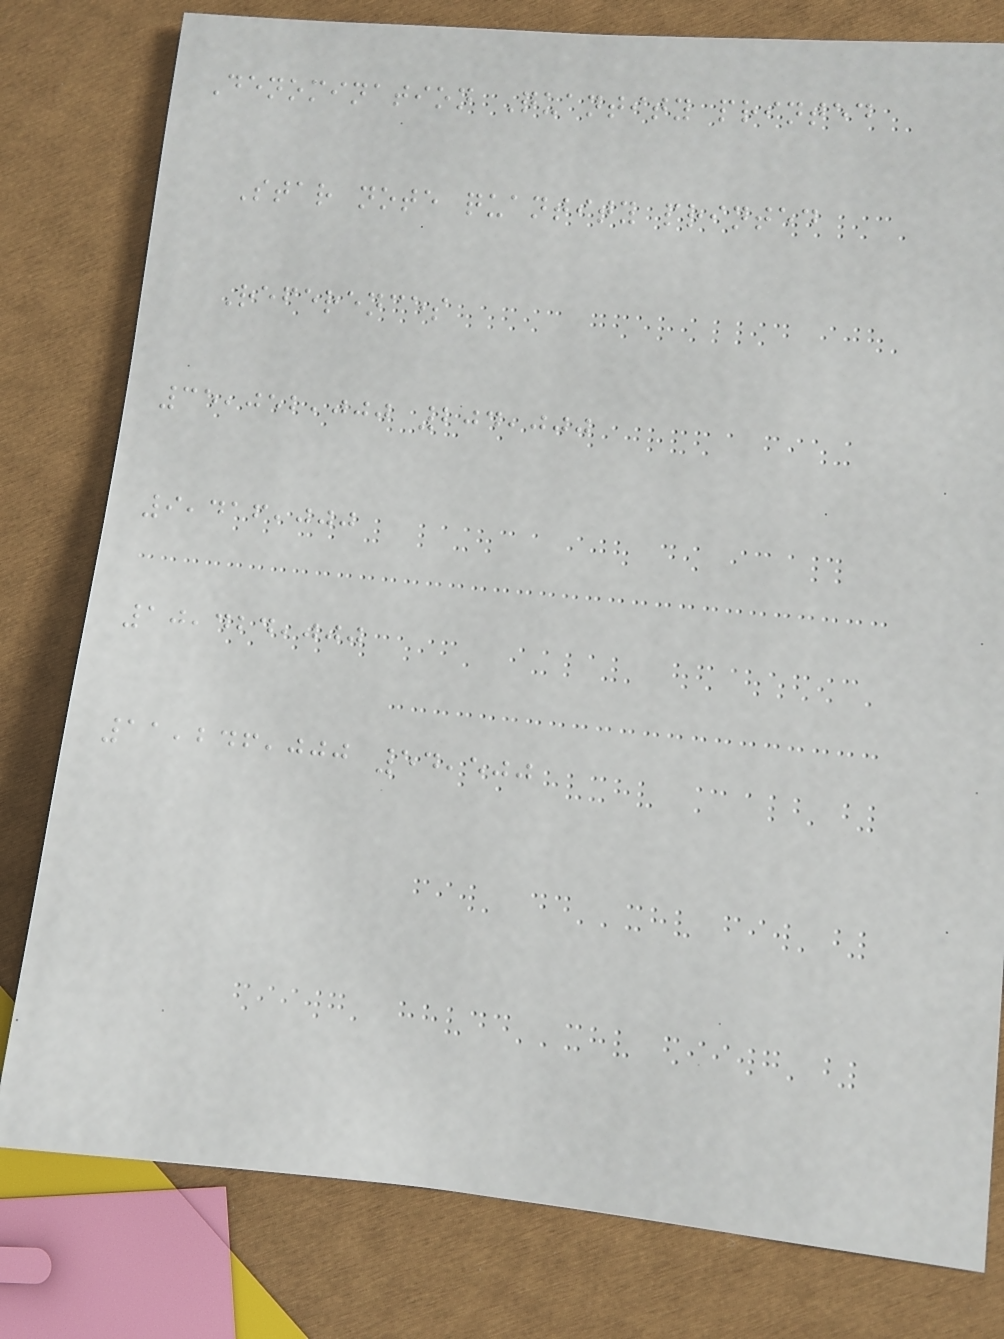Denomination Quantity printed
Star note quantity printed
References
35,052,000 204,000
9,416,000
10,424,000
11,246,000 54,500
